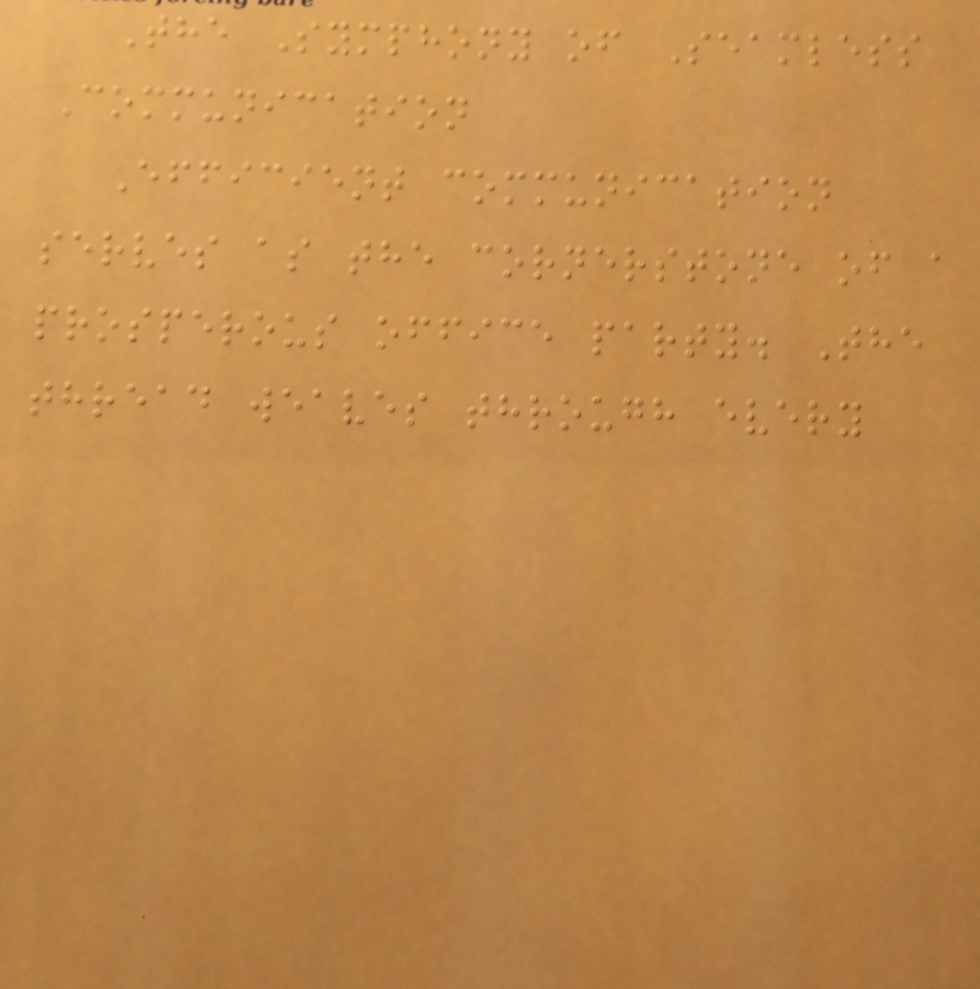The Symphony of Seamless
Communication
Efficient communication
serves as the cornerstone of a
prosperous office party. The
thread weaves through every
